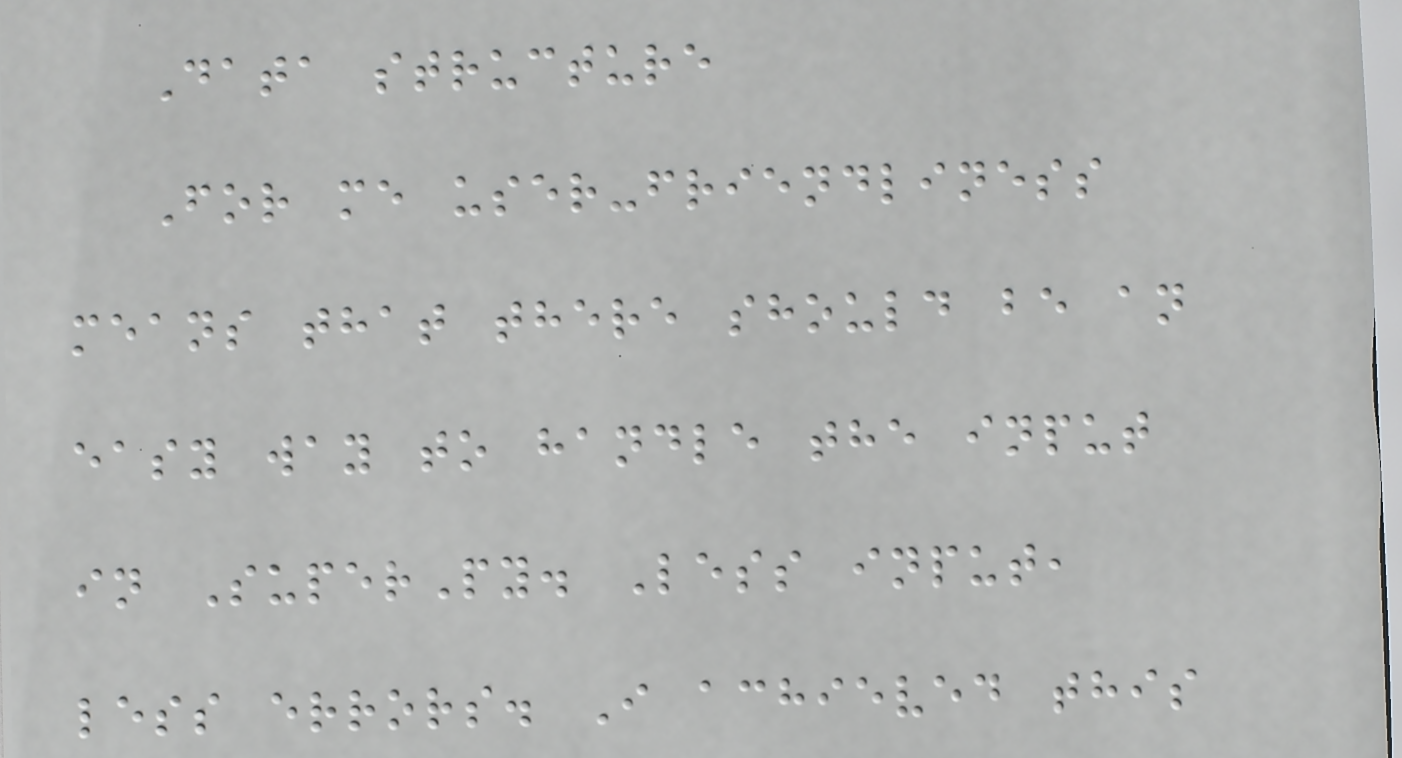Data structure
For me user-friendliness
means that there should be an
easy way to handle the input
in SuperPy. Less input,
less errors. I achieved this
